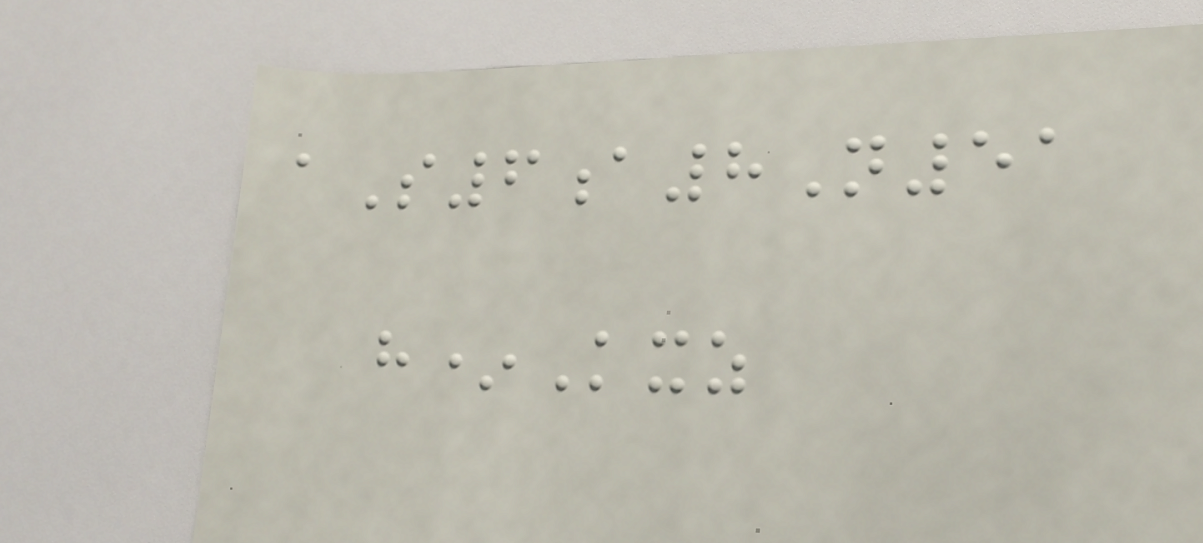aS6a8N51
h*Kxz
